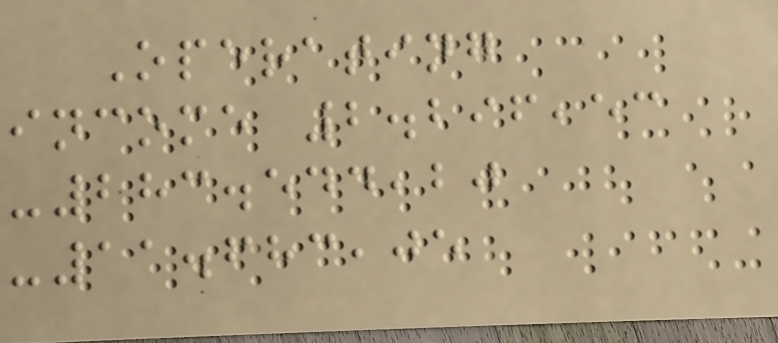Operating
income 2.296,53
-283.544,20
-11.683,05
